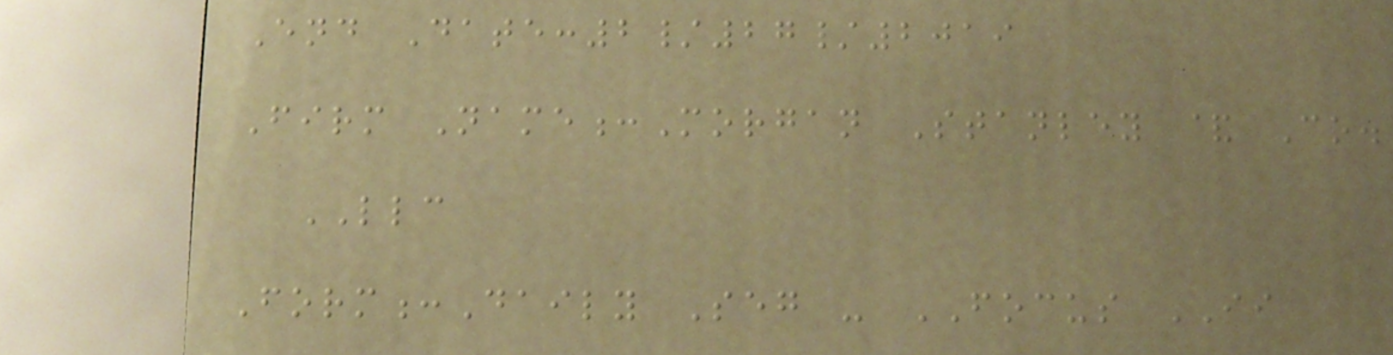End Date:2/27/2019
Firm Name:Morgan Stanley & Co.
LLC
Form:Daily Seg - FOCUS II
